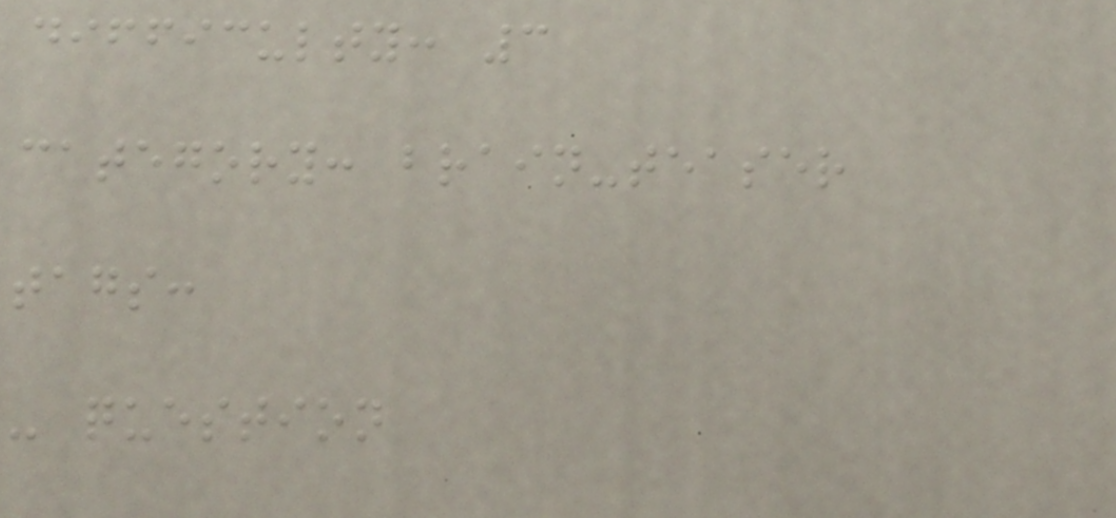difficulty: 3
category: brain-teaser
tags:
- question
